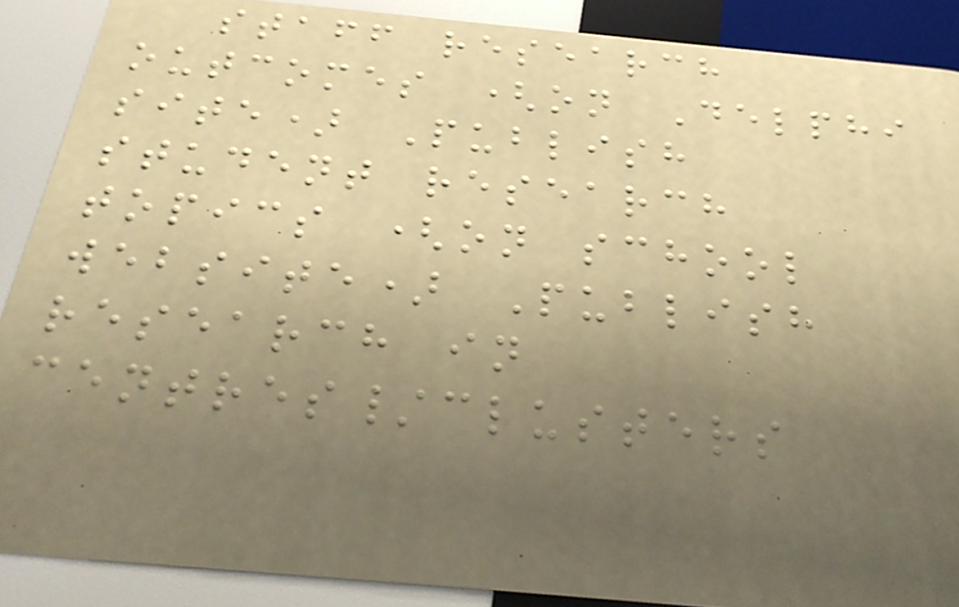staff research
outcomes (on Delphi
site) Publish
student research
topics (on school
website) Publish
research in
centres/clusters
